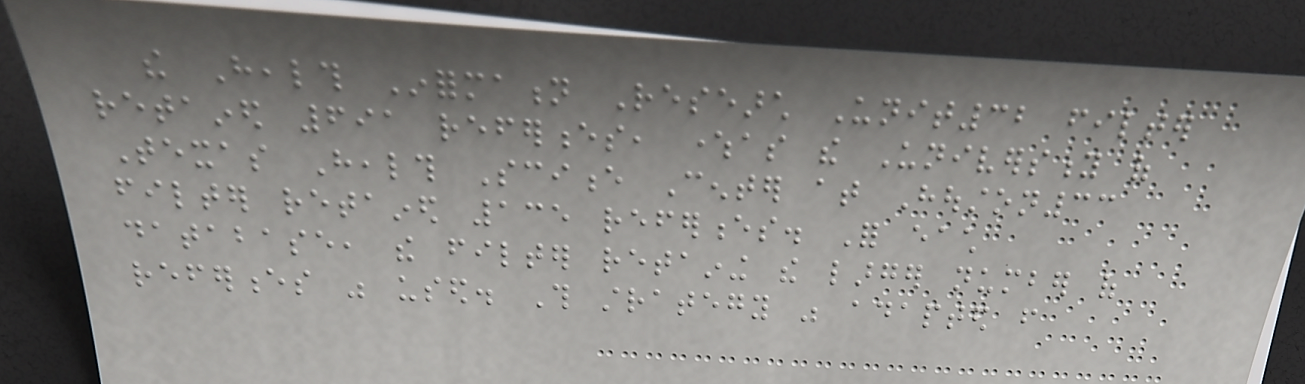the Health Information Research Unit32 filter
retained 691 references, whereas the University of
Texas Health Science Center at Houston33
filter retained 135 references. For each
database, the filter retaining the larger number of
references was used. This strategy was adapted from
